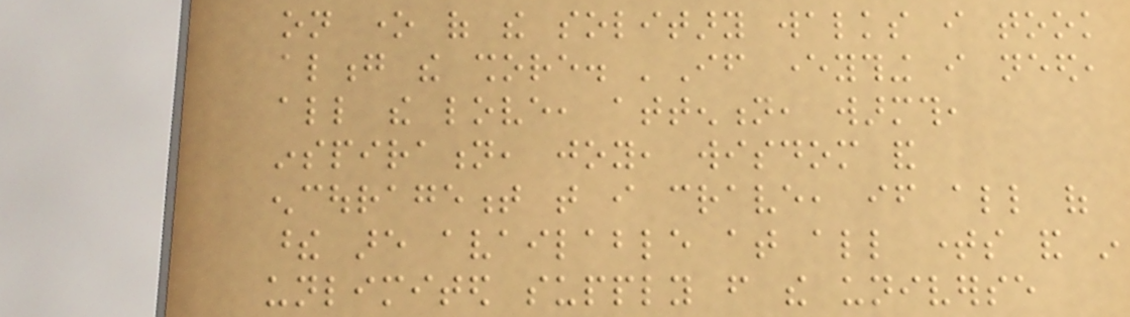on one of the solitary walks i took
along the shore. 'If everything i need,
all the love, attention, warmth,
inspiration, joy, wisdom and
encouragement that i crave, if all of
these are available at all times and in
unlimited supply from the universe
